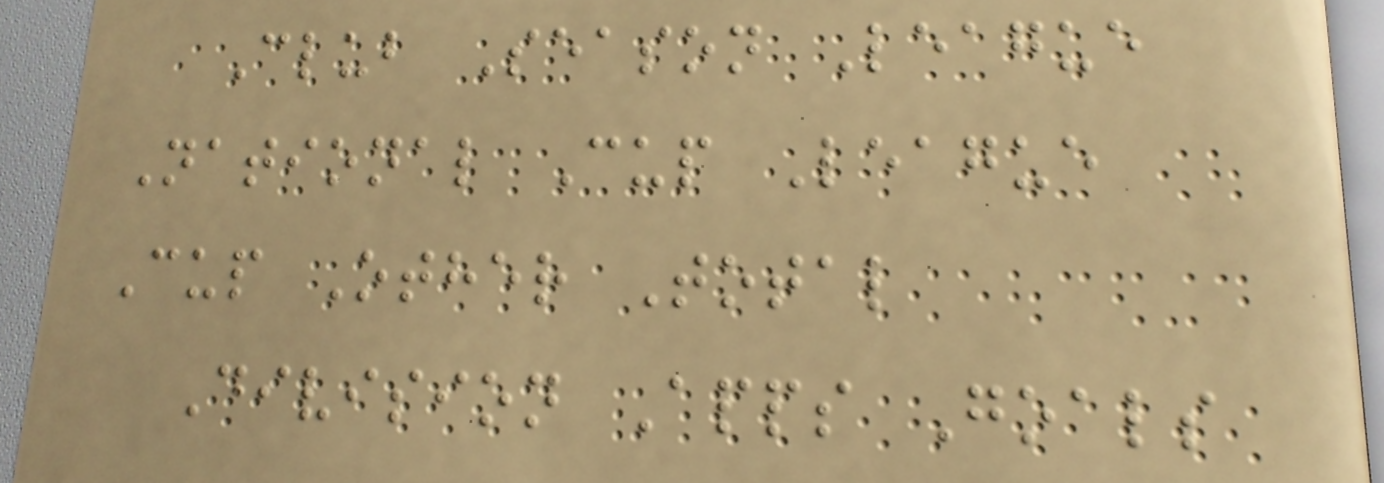Club Season League
National Cup League
Cup Other Total
Division Apps Goals
